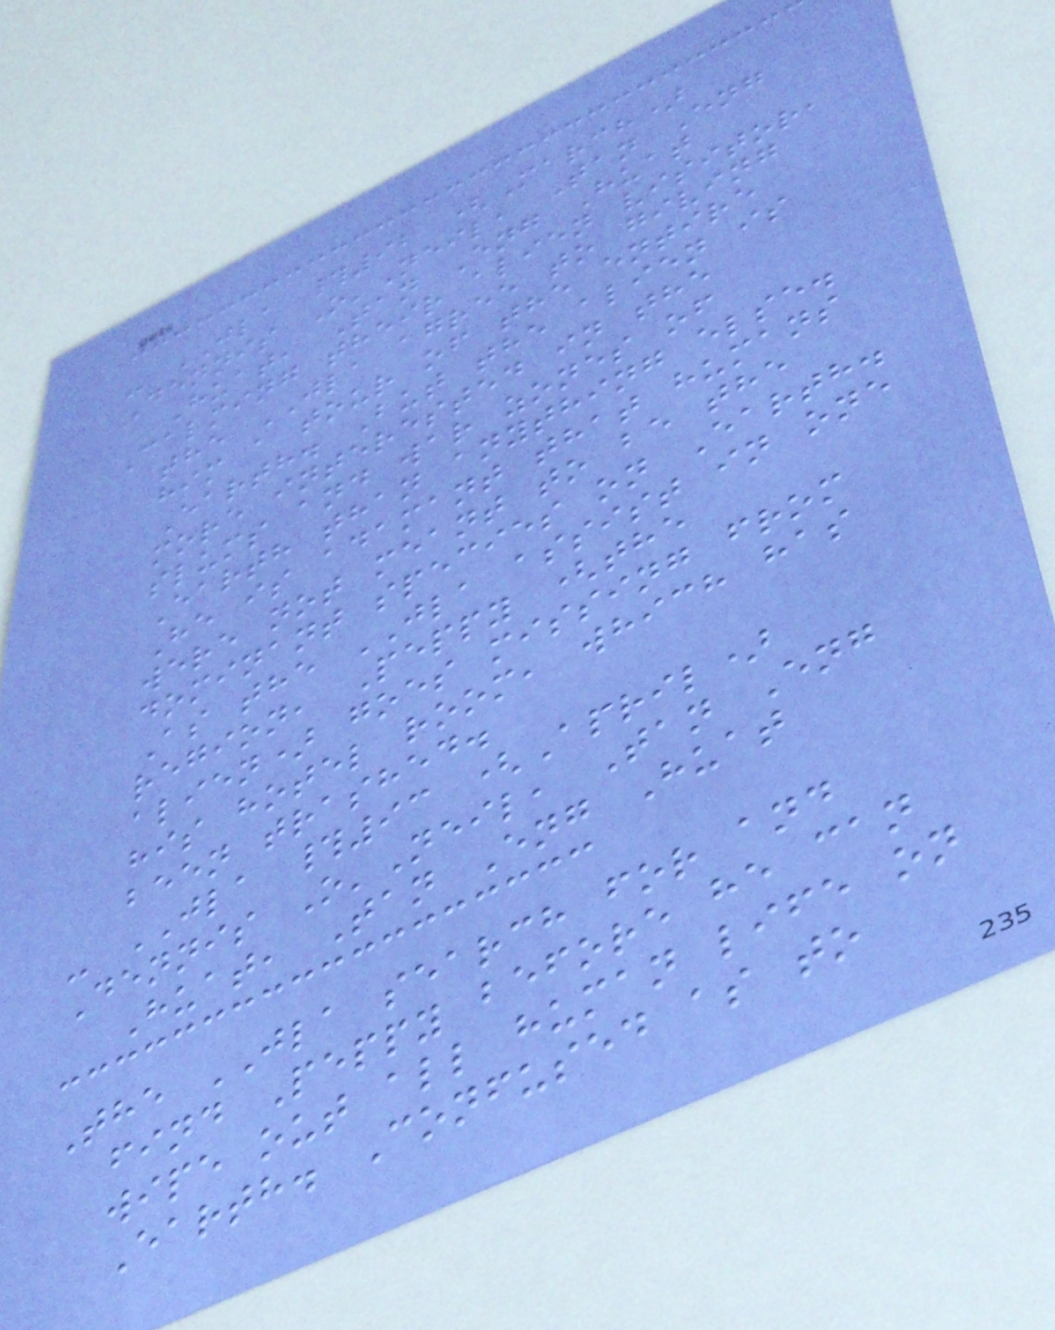- JLA #92 (March)
Dennis O'Neil, Tan Eng
Huat, Tan Eng Huat
Calming their alien visitor,
the JLA agree to giving
him a tour of the entire
Earth. But the alien is
more interested in the
slums and war zones of
Earth than anything else.
He is adamant that humans
were not meant to be the
dominant species on Earth.
As the JLA assist in one
region, Peppy (the
alien) goes missing from
his hotel room, which has
been trashed.
- JLA #93 (April)
Dennis O'Neil, Tan Eng
Huat, Tan Eng Huat
The JLA search for and
find Peppy before he can
wipe out all human life on
Earth. Confused as to
